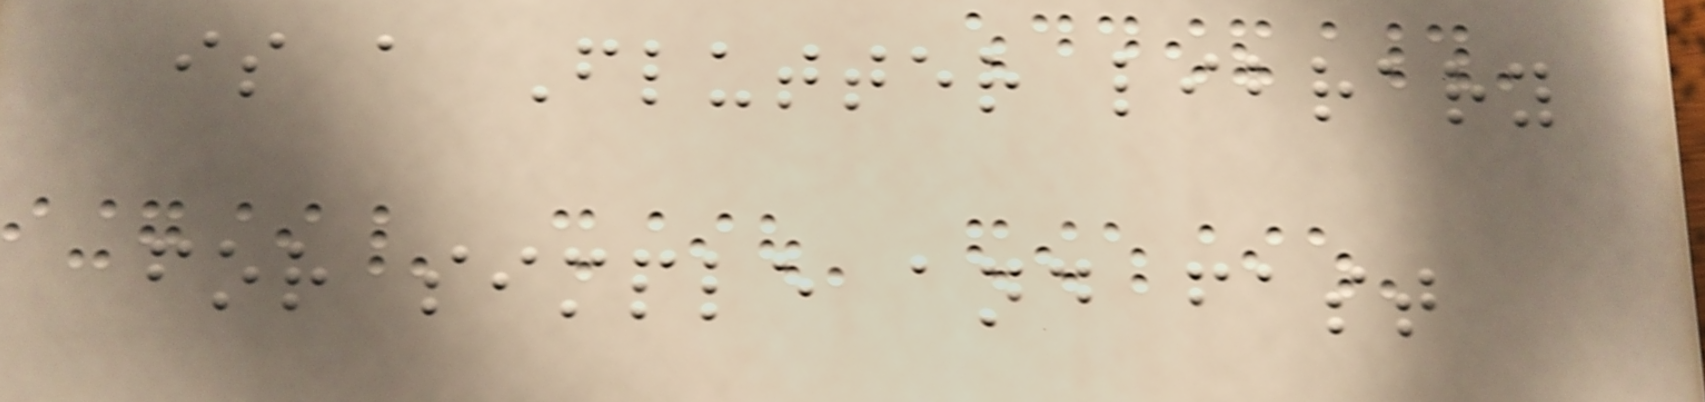is a Flutter library
for simple and fast
